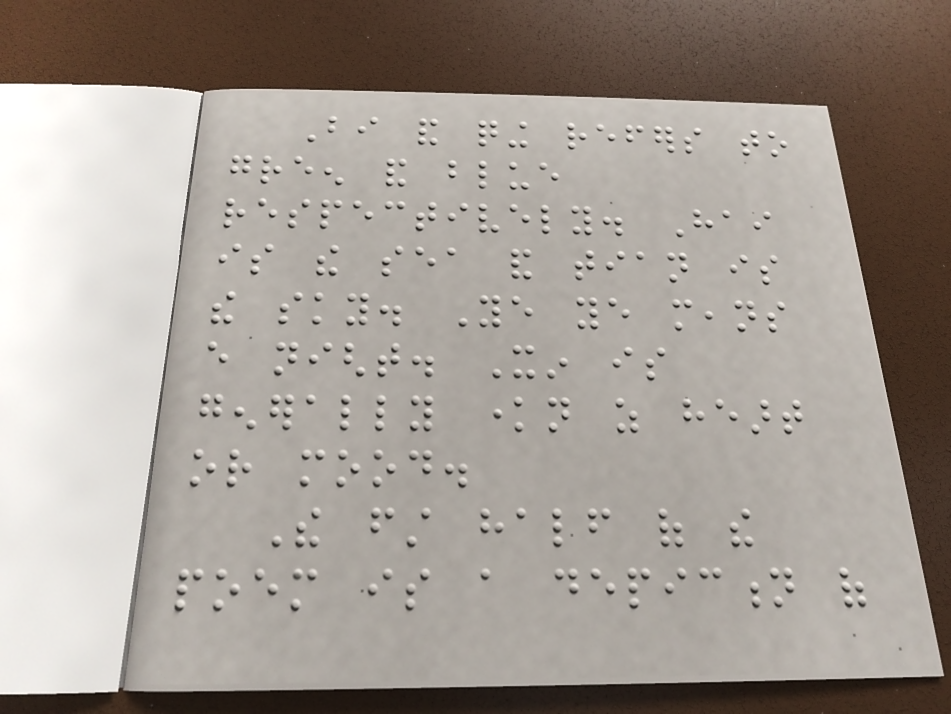Bi and qing refers to
green and blue
respectively. Hai
is the sea and tian is
the sky. Ye ye means
every night. Xin is
generally known as heart
or mood.
The first half of the
poem is a depiction of
